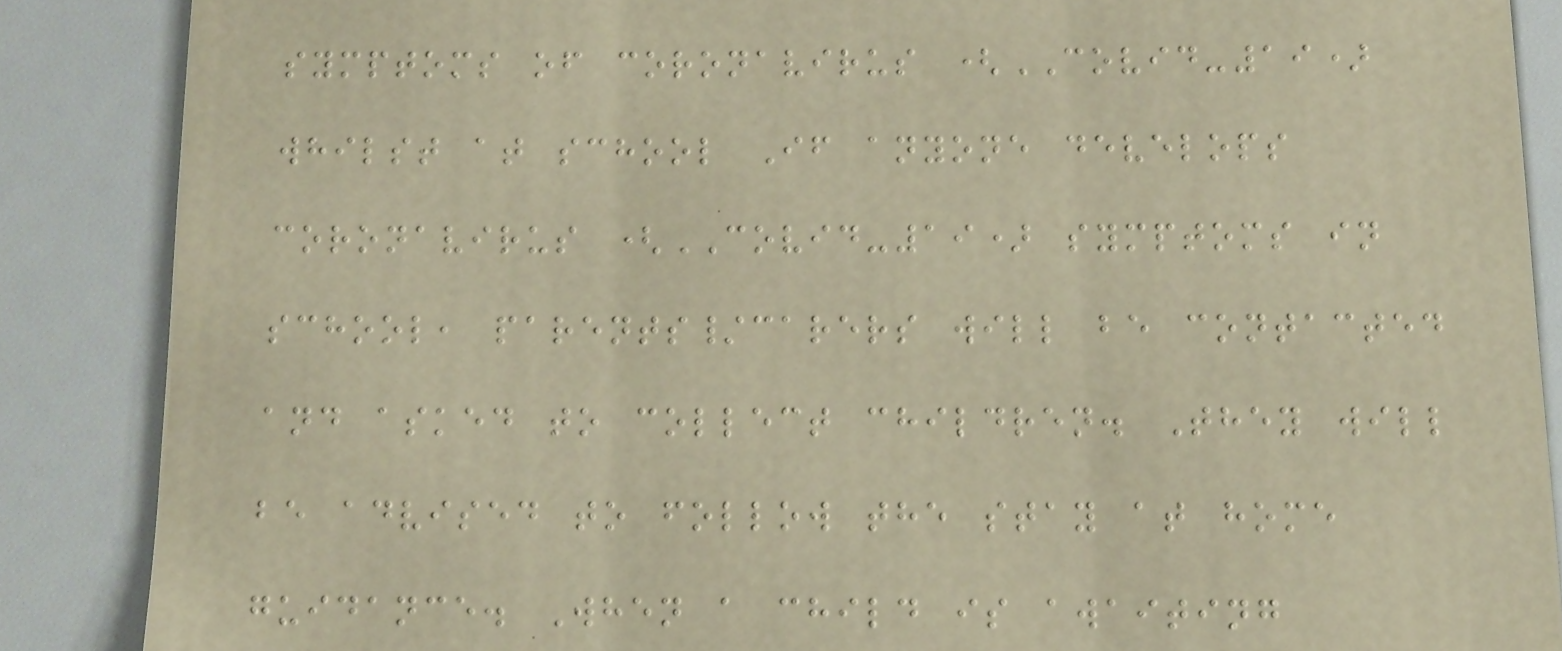symptoms of coronavirus (COVID-19)
whilst at school If anyone develops
coronavirus (COVID-19) symptoms in
school, parents/carers will be contacted
and asked to collect children. They will
be advised to follow the stay at home
guidance. When a child is awaiting
